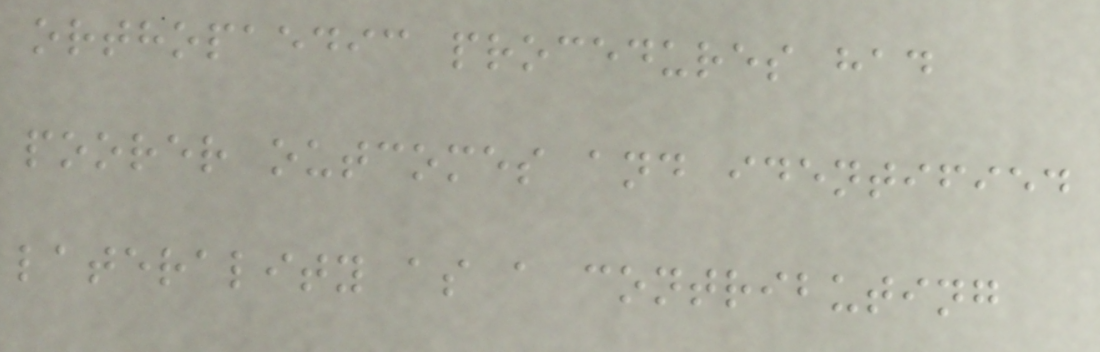orthopaedic procedures had
poorer outcomes and identified
laterality as a contributing
